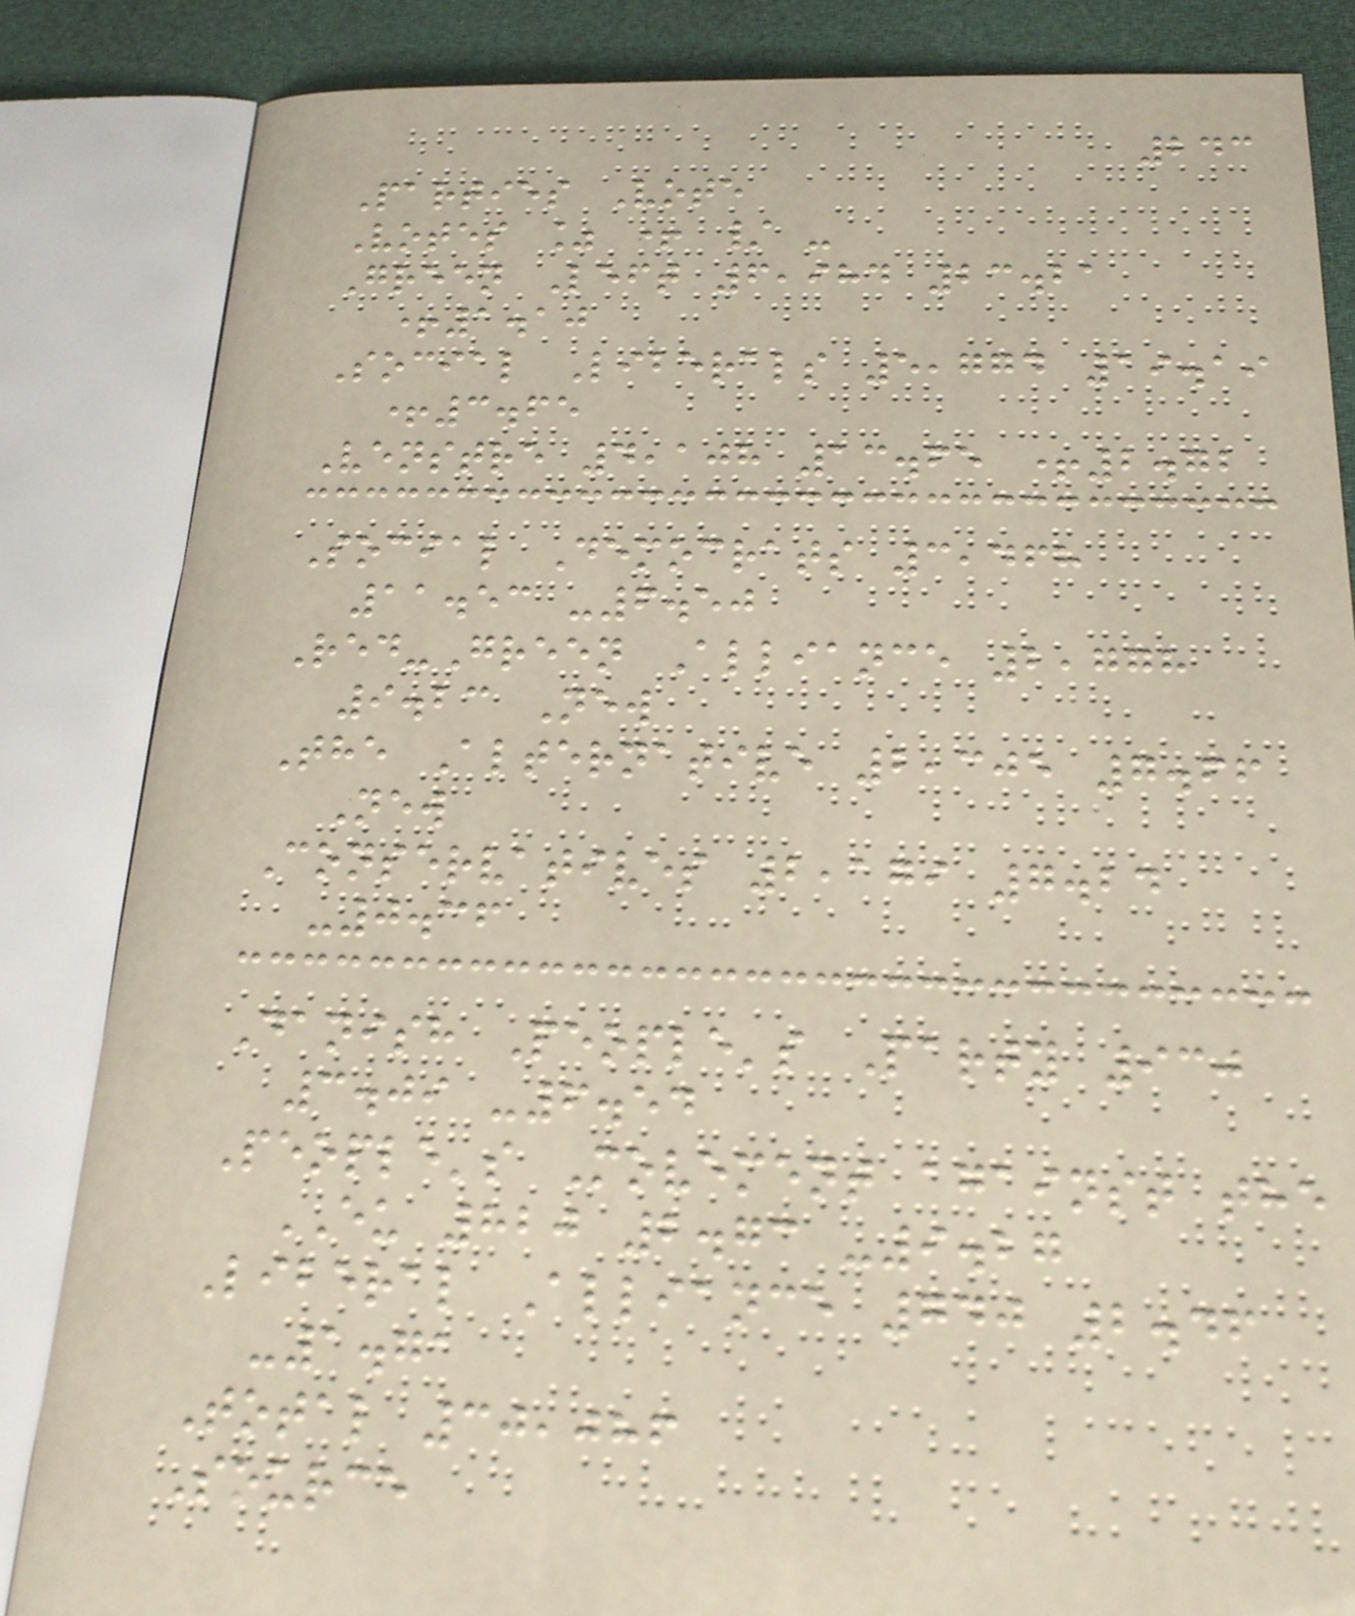243
Parties Vote
Votes % + / -
Green Left 6,984 23.21
+1.10
Social Liberals 5,774 19.19
+3.65
Venstre 4,108 13.65 +2.72
Social Democrats 3,468
11.53 -6.50
Red-Green Alliance 2,778
9.23 New
The Alternative 2,305 7.66
New
Conservatives 2,179 7.24
-0.36
Danish People's Party 930
3.09 -6.54
People's Movement against the
EU 820 2.73 -9.27
Liberal Alliance 740 2.46
-1.71
Total 30,086
Source
